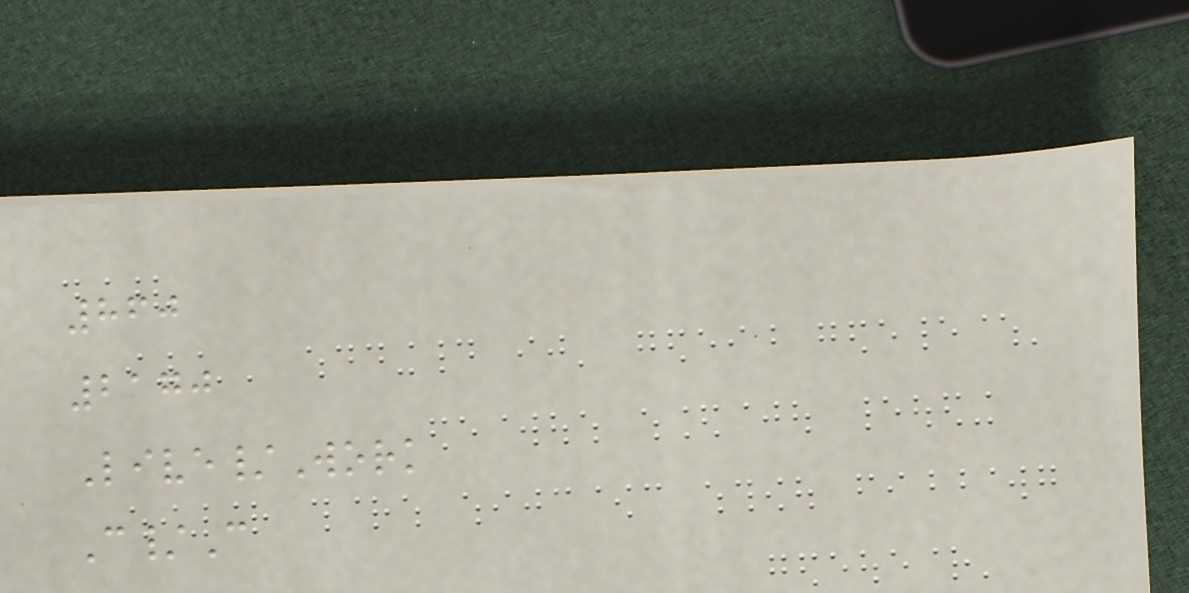860
2170
Live/Work
C/C
